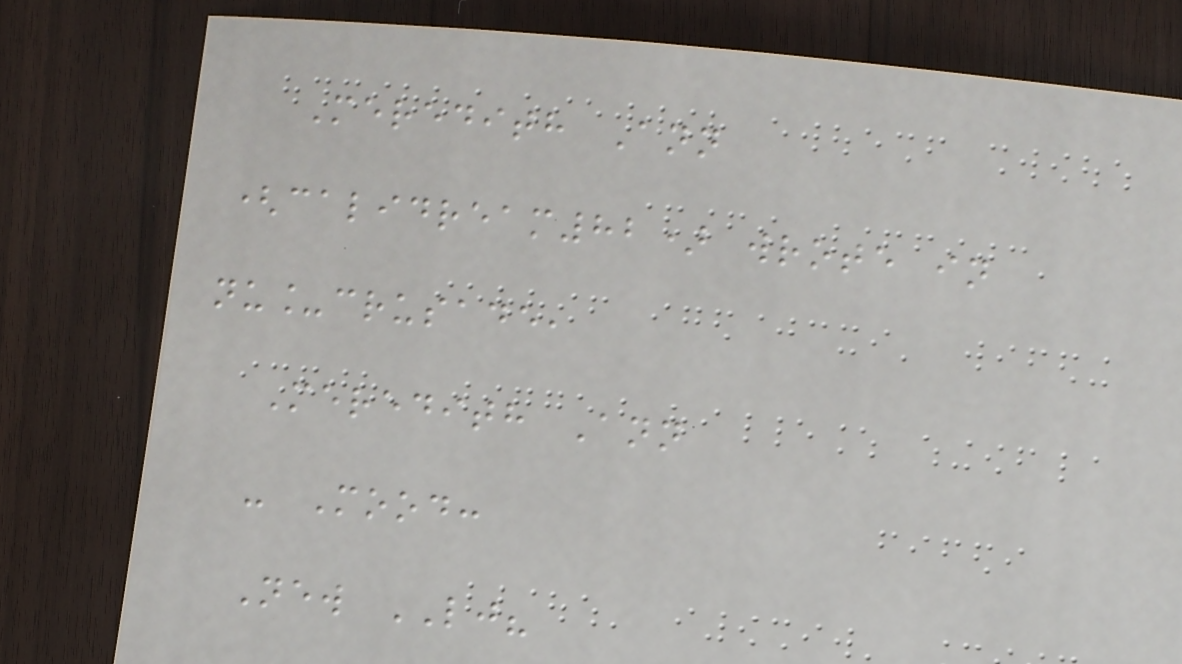Meredith Ann
(calidream82) wrote in
nu_crusade,
Meredith Ann
- Mood:
New LJ?
